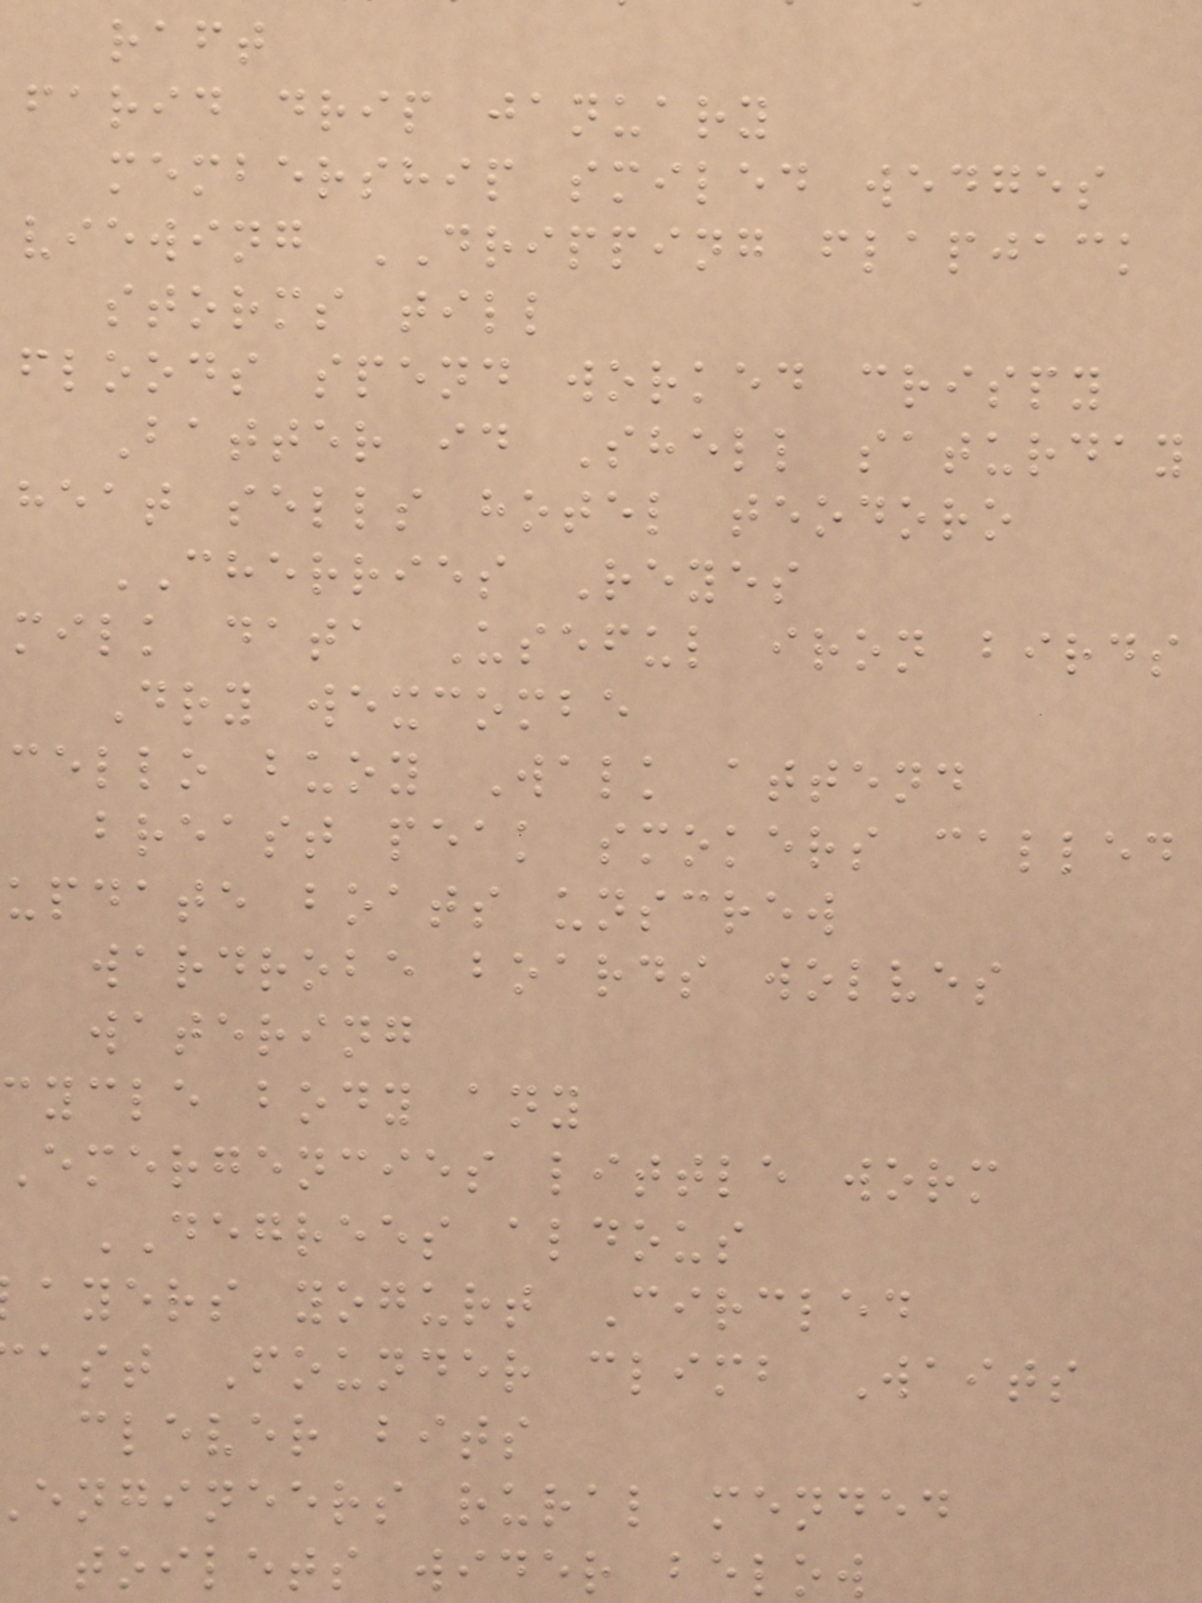raft
farid drip january
membership smiled wedges
viewing DRIPPING flapjack
storms till
floods spend worked crispy
Batter id Shell saturday
heat sells hotel teodoro
CHERRIES Reyes
milk data Useful iron birds
Dry wexcombe
cello buoy Walk attend
breast peak smokers called
update boats unscrew
wardrobe boards wolves
watering
cycle body any
emergencies little worm
DEGREES aldous
ayers yogurt Circled
ast Founder climb Waits
clever bits
engineers rural mended
toilets wider below
